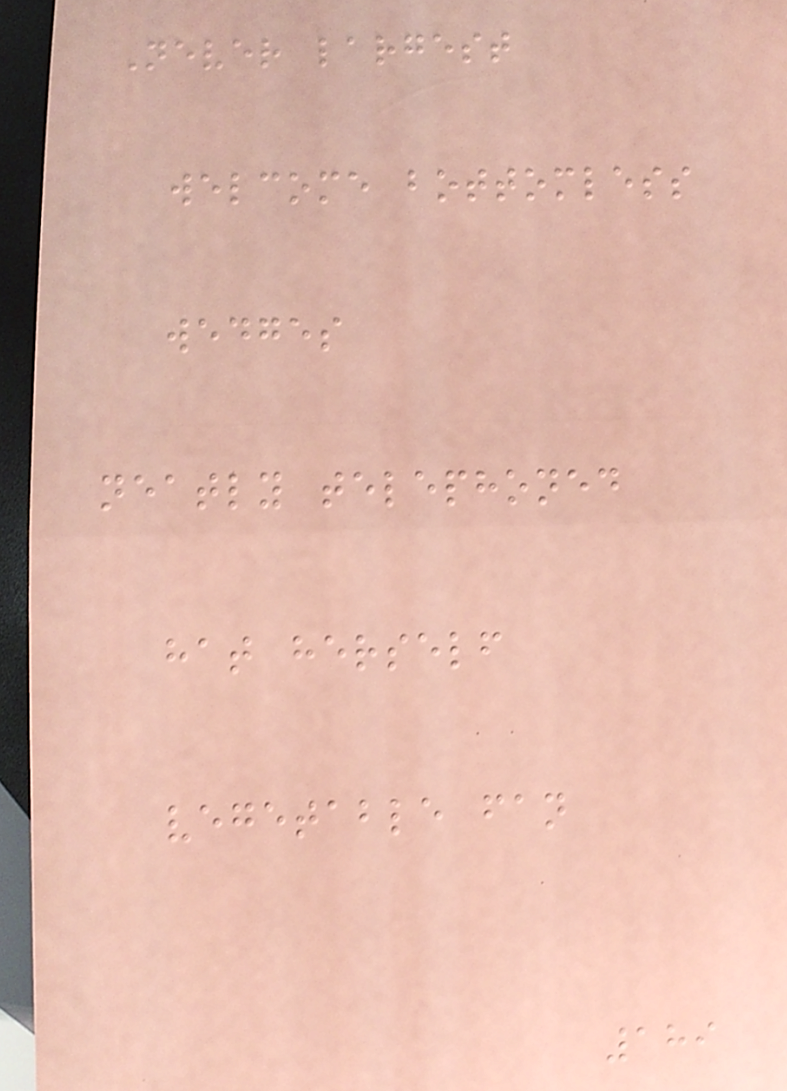Never largest
welcome bottomless
wedges
neatly telephoned
hat herself
vegetable fan
189
